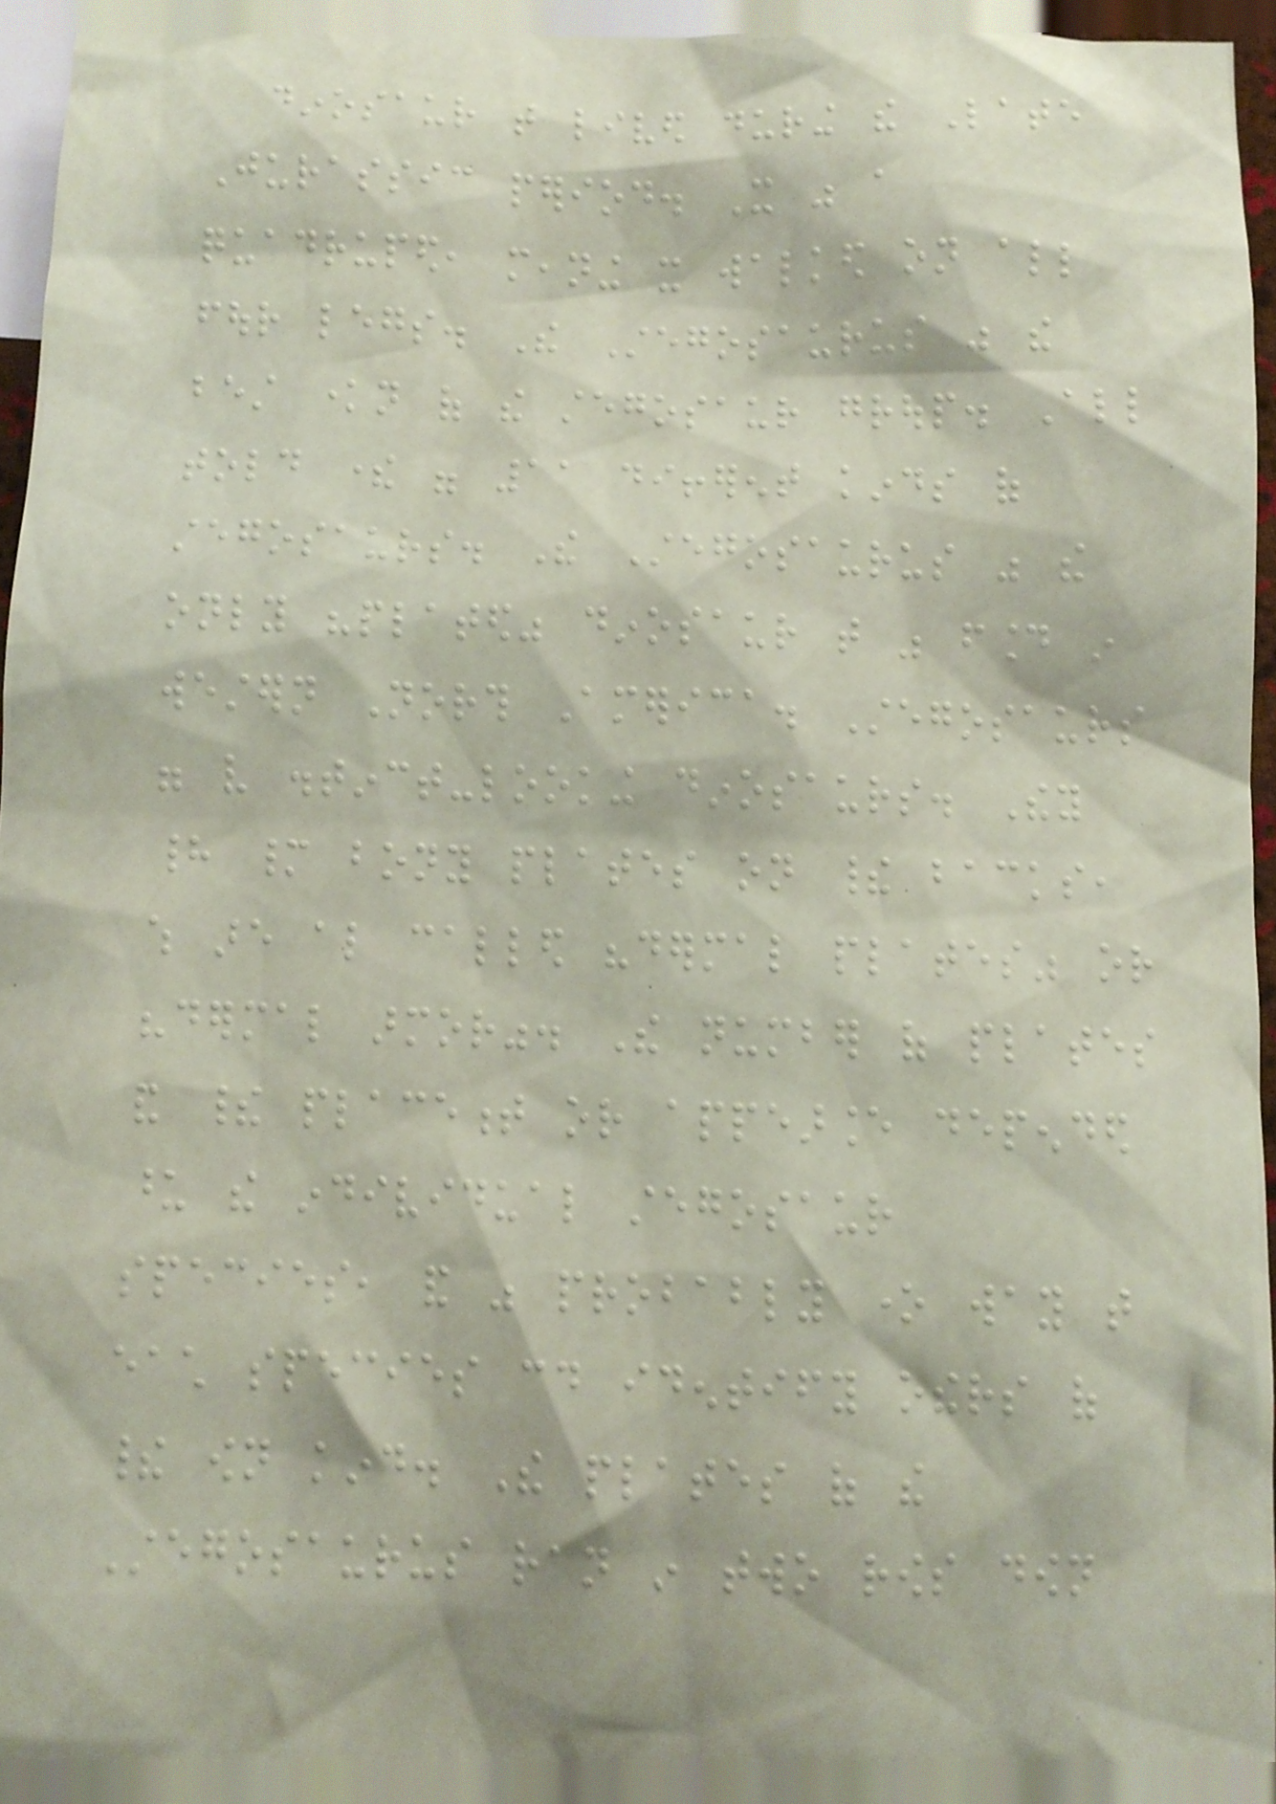dinosaur that lived during the Late
Jurassic period. It was a
quadruped, meaning it walked on all
four legs. The Stegosaurus was the
best known of the stegosaur group. All
told there were 11 different kinds of
stegosaurs. The Stegosaurus was the
only "plated" dinosaur that was found in
western North America. Stegosaurs
were very distinct-looking dinosaurs. They
had many bony plates on their backs,
which are also called "dermal plates" or
"dermal armor". The number of plates
and their placement or appearance depended
upon the individual stegosaur
species, and was probably one way that
each species could identify others of
their own kind. The plates of the
Stegosaurus ran in two rows down
